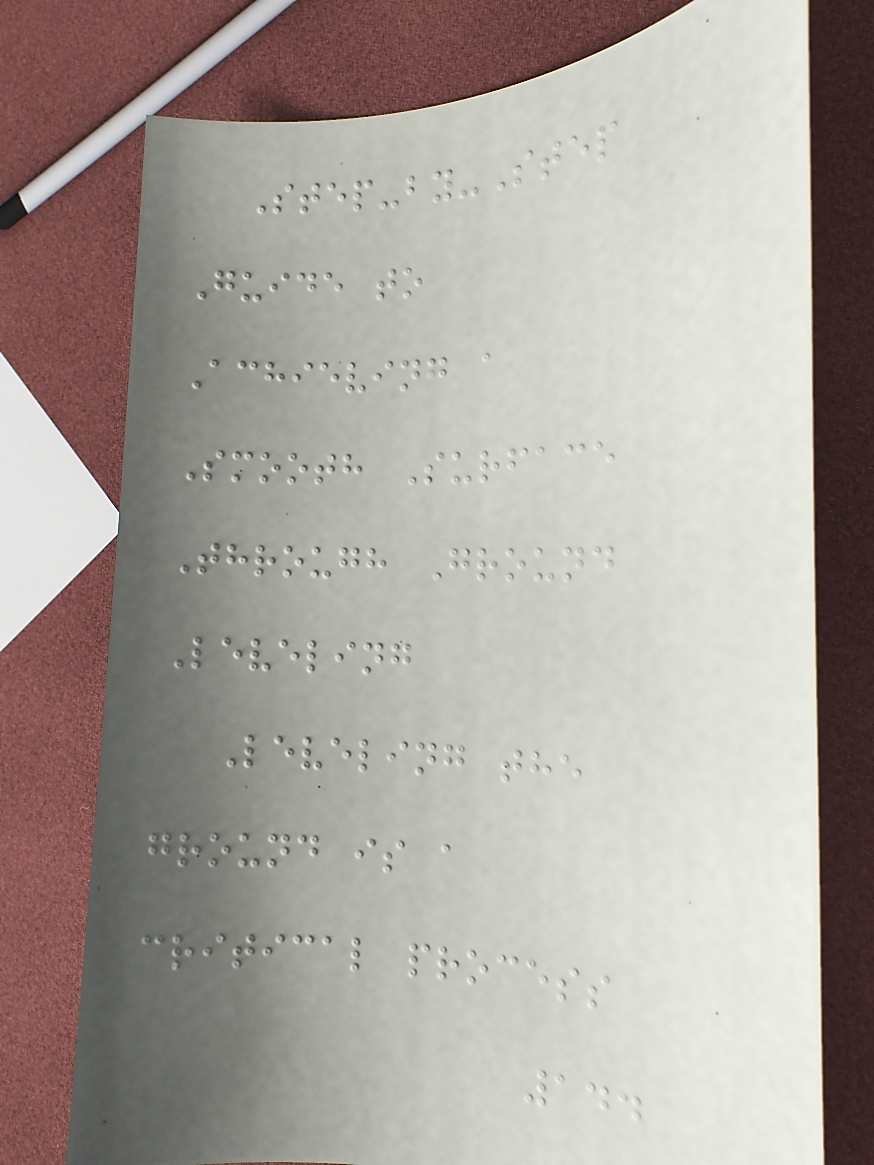Step-by-Step
Guide to
Achieving a
Smooth Surface
Through Ground
Leveling
Leveling the
ground is a
critical process
144
